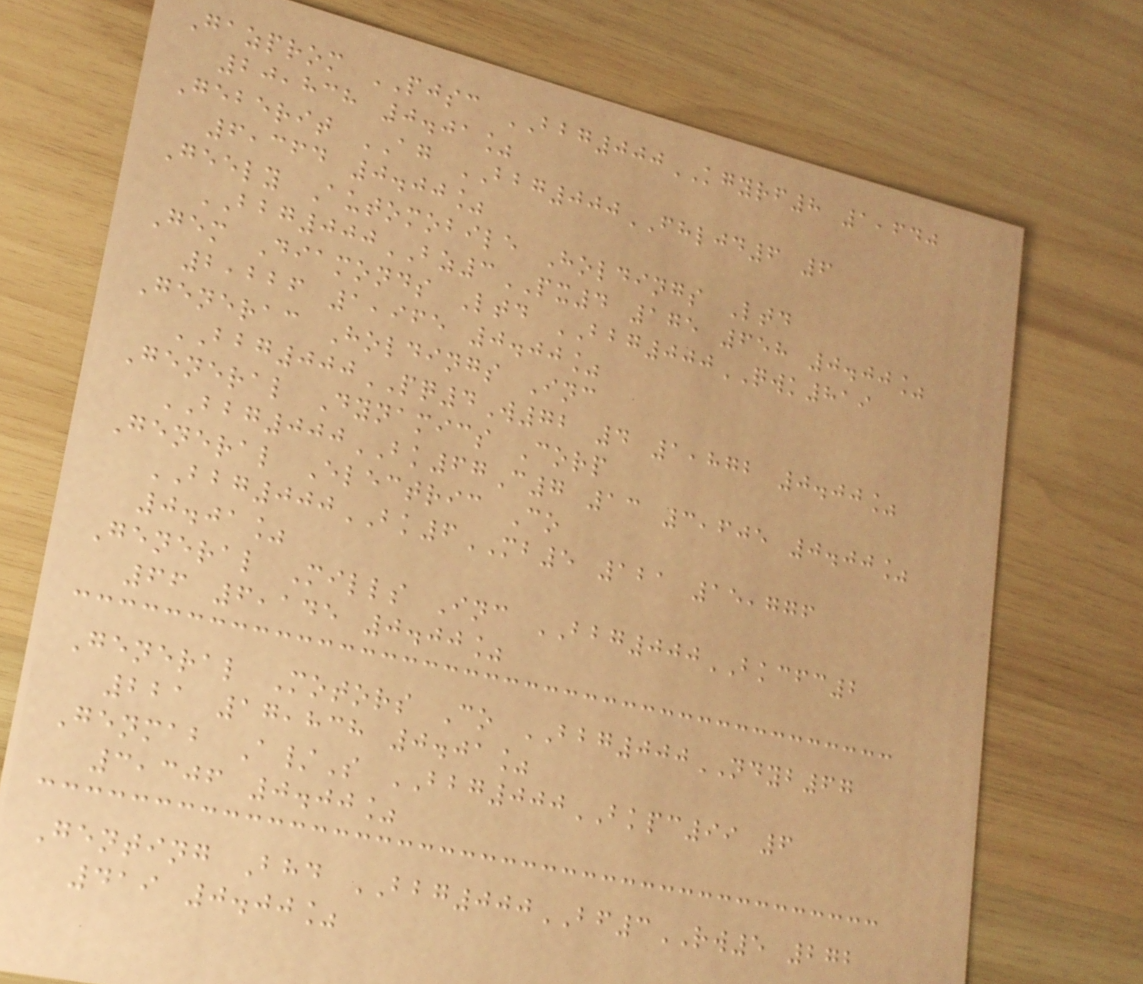Gazprom PJSC BBG000KGYRF8 1,640
20,838 0.01%
Geberit AG BBG000FHLJD6 6
6,364 0.00%
Geely Automobile Holdings Ltd
BBG000BZ3PX4 175 658 0.00%
Gem Diamonds Ltd BBG000QWK819
2,226 1,965 0.00%
Generac Holdings Inc
BBG000PQ4W72 4 1,872 0.00%
General Dynamics Corp
BBG000BK67C7 13 3,605 0.00%
General Electric Co
BBG000BK6MB5 121 15,776
0.01%
General Mills Inc BBG000BKCFC2
66 6,145 0.00%
General Motors Co BBG000NDYB67
221 17,838 0.01%
Genmab A/S BBG000BKPC99 6
3,306 0.00%
Genting Bhd BBG000BF3RW5 272
419 0.00%
